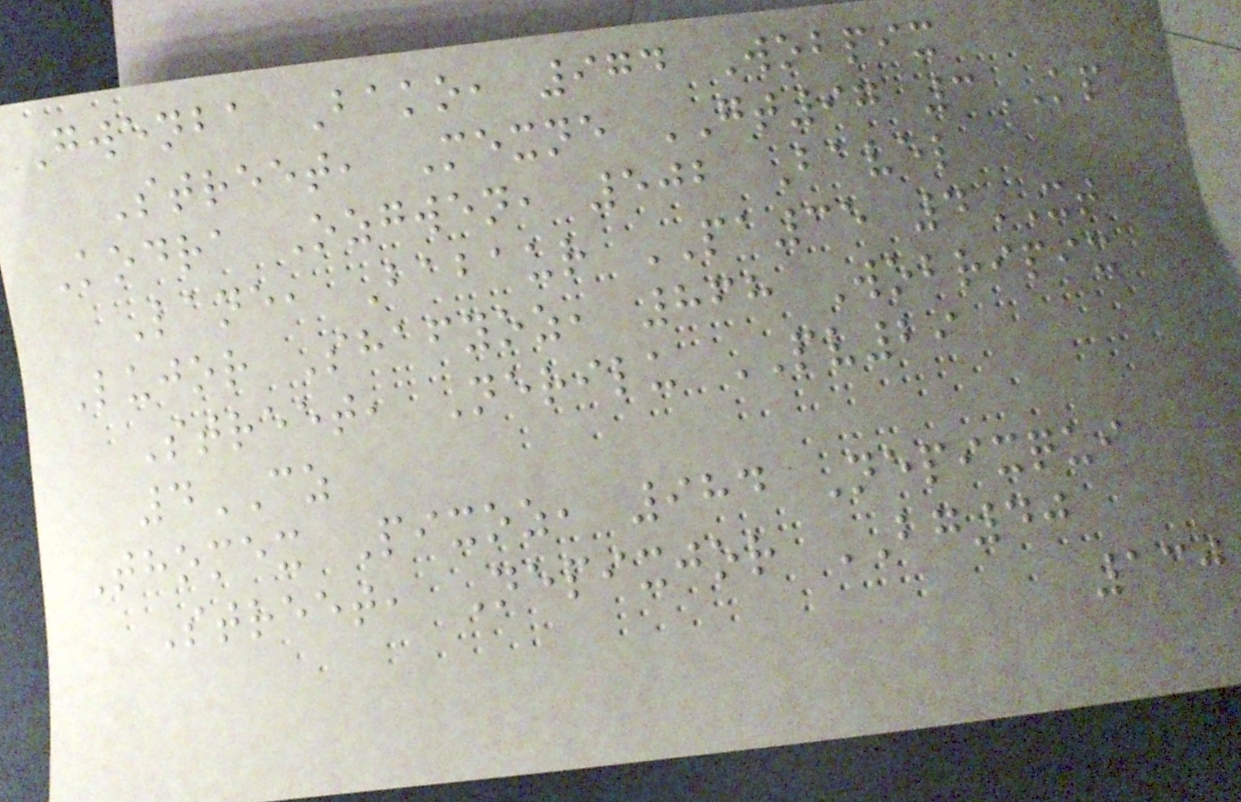Gwenba Bako, 974 Wobpix
Street, Mexne GT97 3KP
Kodra Ozgwen, 502 Bavel
Lane, Babaur PA35 4XT
Lujor Shafyoz, 868 Wobripix
Street, Nerilu PV29
4CZ
Thomex Pixoz, 984 Nepixqui
Street, Nepixjor BG40
130
